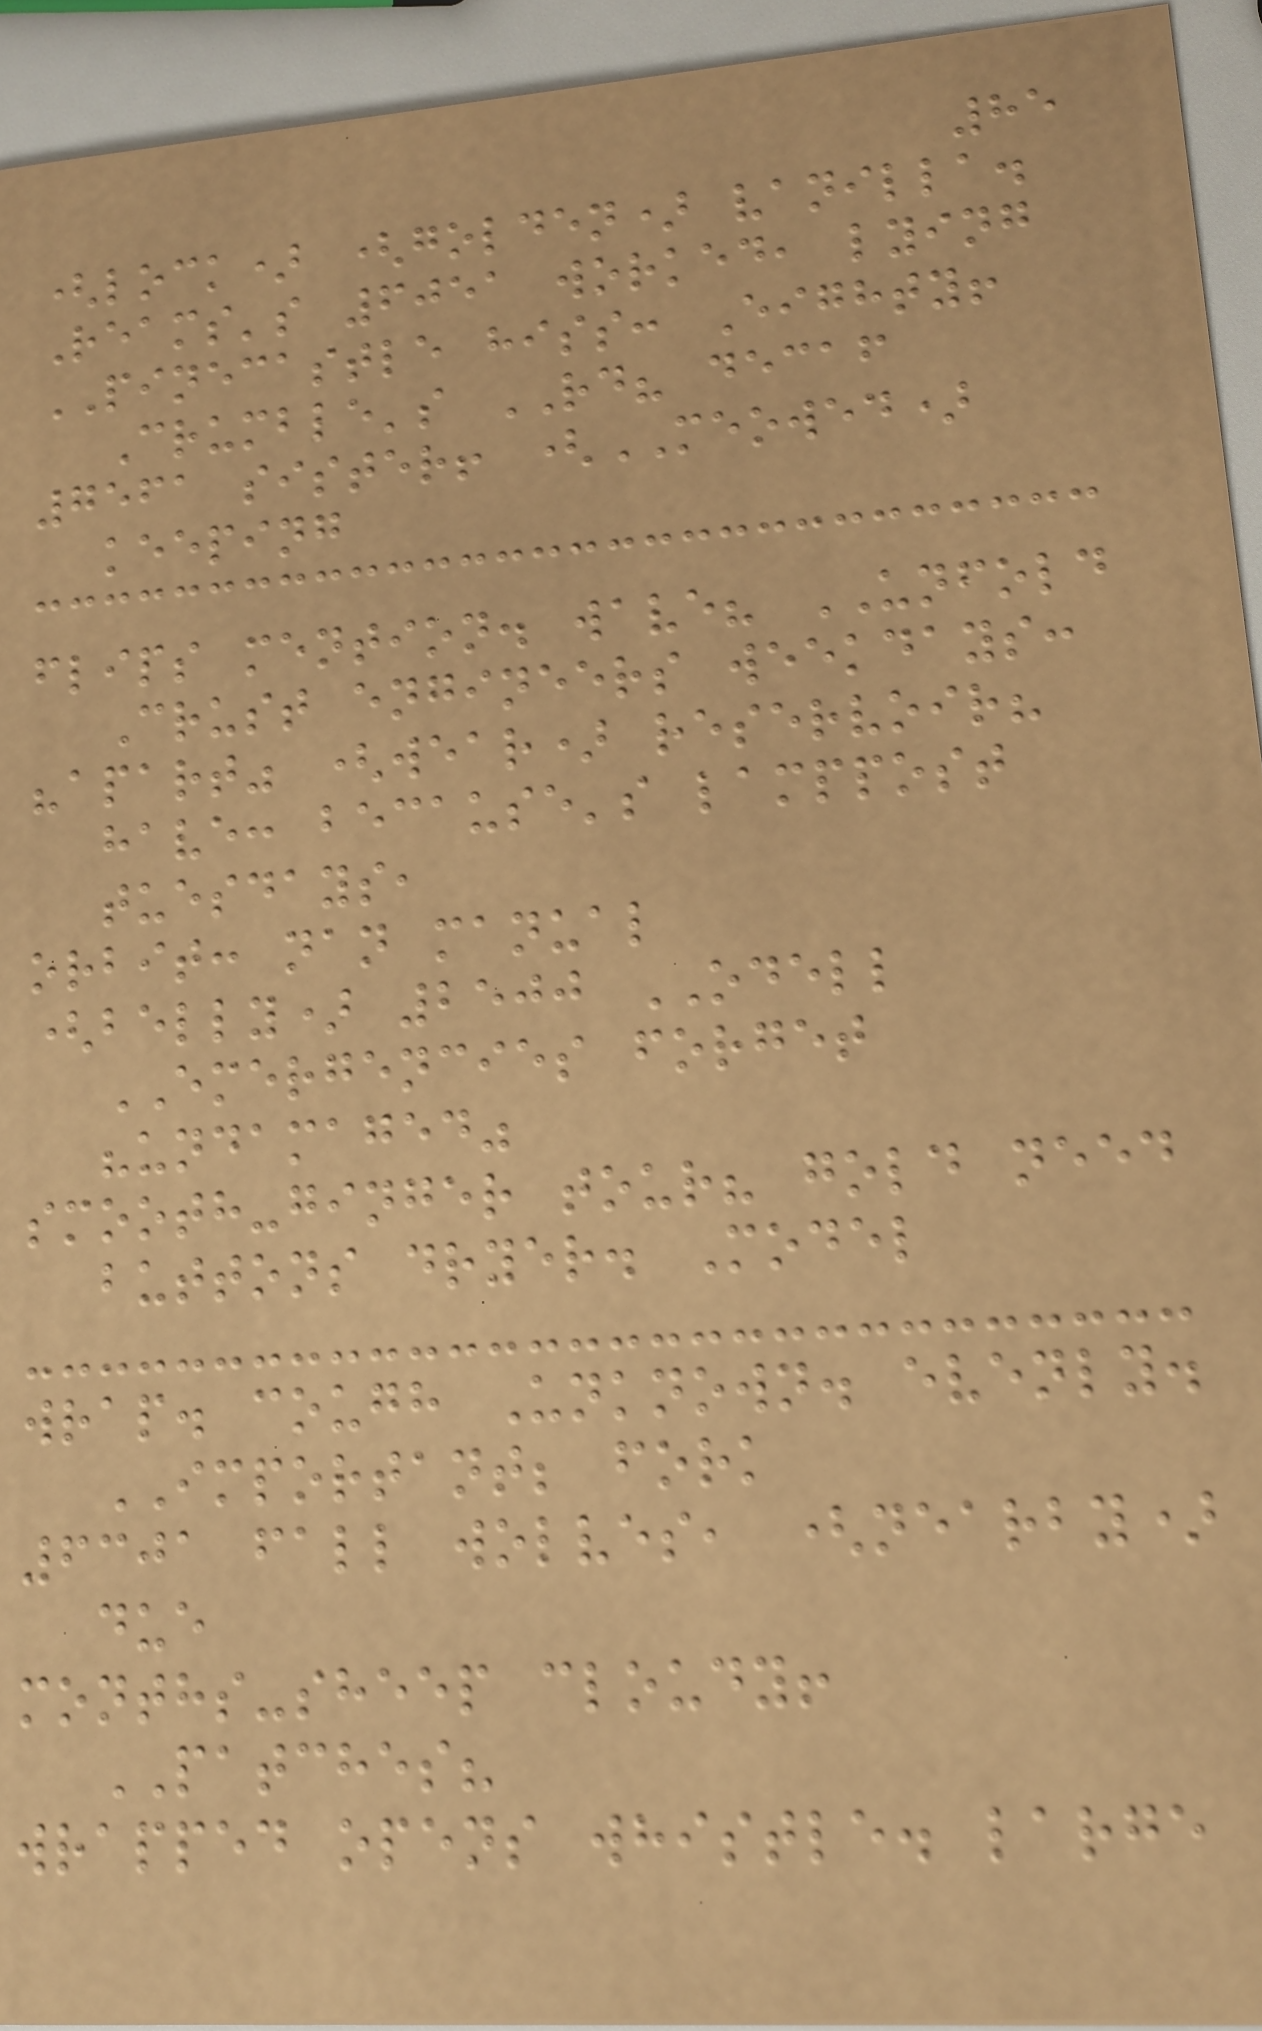85
(lock) (golden) vanilla.
Reams's 6051 worked, lying
PINECASTLE hiss: Eighty!
Crumble's RD? decaf
7561 sister! (MEOWED)
keeping
flips mention. wave? UNFOLD
Crust engineers weekdays:
"apart" (wear) reservoir?
have: because's lamppost
tuesdays,
orbit: nan manual
(belly) 2500 ODELL
EMERGENCIES forget
"undamaged"
smooth-ginger tour? gold need
buttons dryer. Model
wrap. cough Unknown. evenly.
IMPORTANT; fork
6301 fall wolves, (nearby)
due
months-sheep cloudy!
PATCHES?
wrapped opens whistle. large
